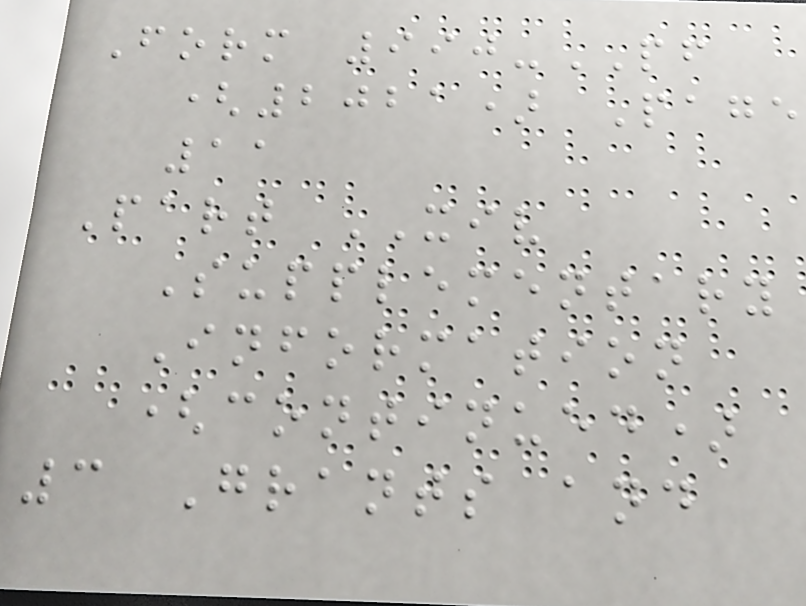Form 990-PF
(2021) Page
11
Part XIV
Supplementary
Information
(continued)
3 Grants and
